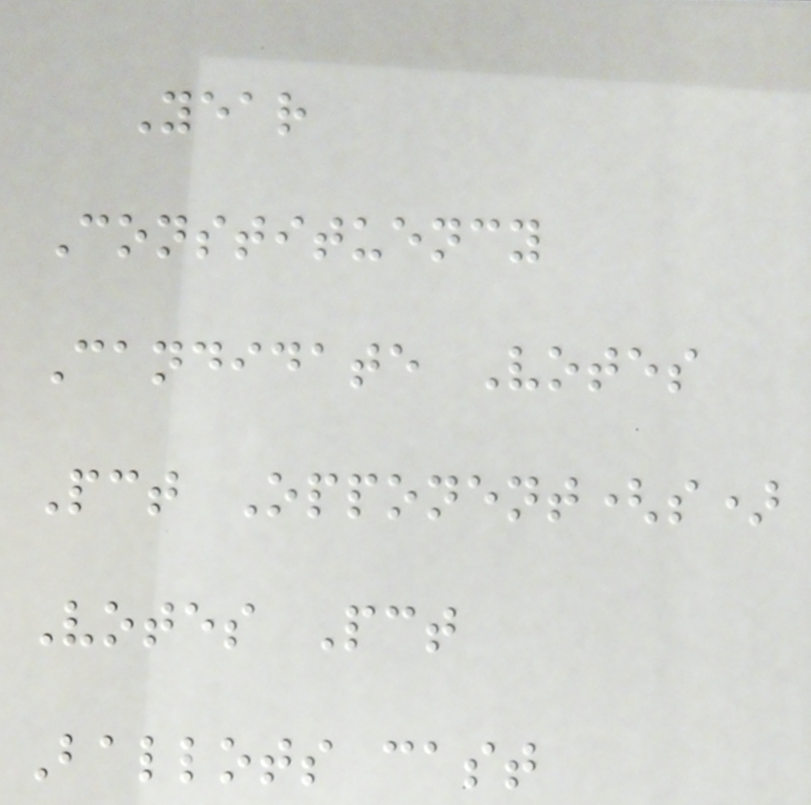Year
Constituency
Candidate Votes
Pct Opponent(s)
Votes Pct
Ballots cast
